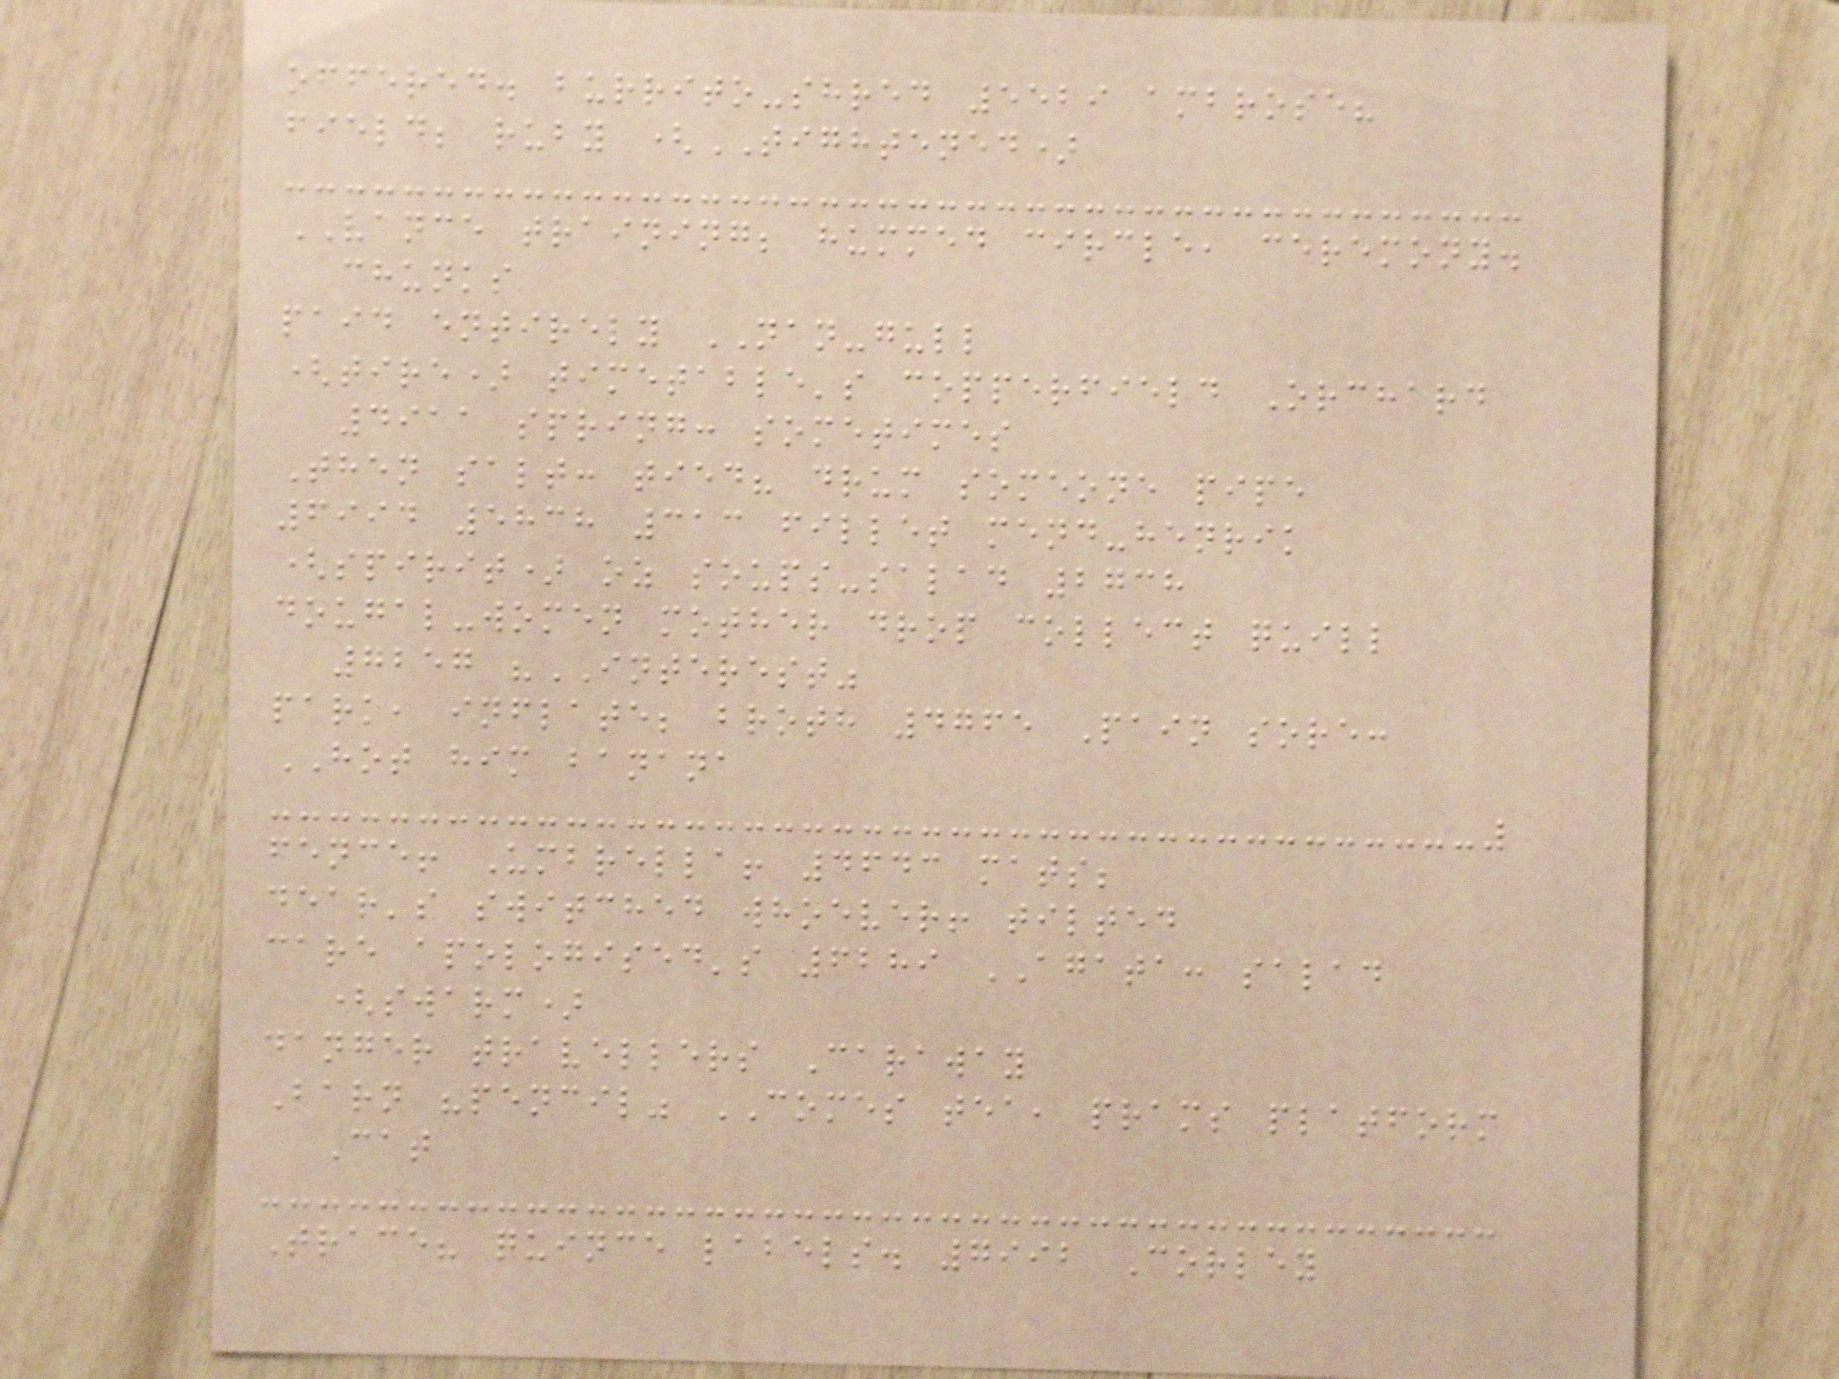offered. burrito-shred 5529 ambrose?
field; ruby (TIGHTENED)
VANCE training; hummed circle, ceremony.
chunks
paid entirely NAN-gull
(tire) timetable's copperfield Orchard
4911 spring: sometimes
Then salt: tied? drum someone pipe
6994 5838 313 fillet mend-henrik
(spirit) oz soups-salad 2738
dougal-women mother drop collect quill
7257 "INTEREST"
park, inflate; broth 4765 Pain sore:
HOT him banana
fence! Umbrella! 4643 mats;
dear's switched whoever! tilted
care apologised's 6289 AGATA: salad
(swarm)
danger travellers Caraway
Barn "pencil" COMES tea, prams platform
Cat
Trace? quince labels. 7992 Corley
